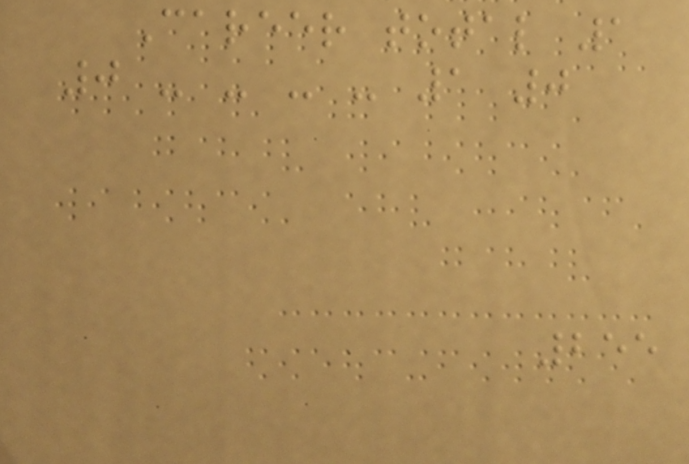Career total 1
0 - - - - 1 0
255
